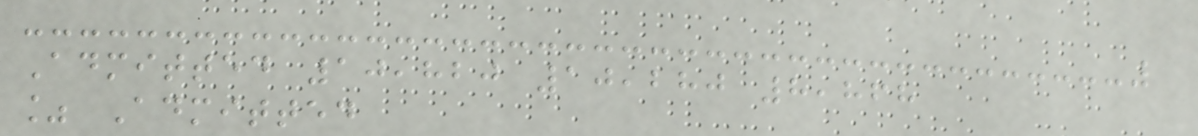Admitted 10,820 10,280 8,868
% Admitted
